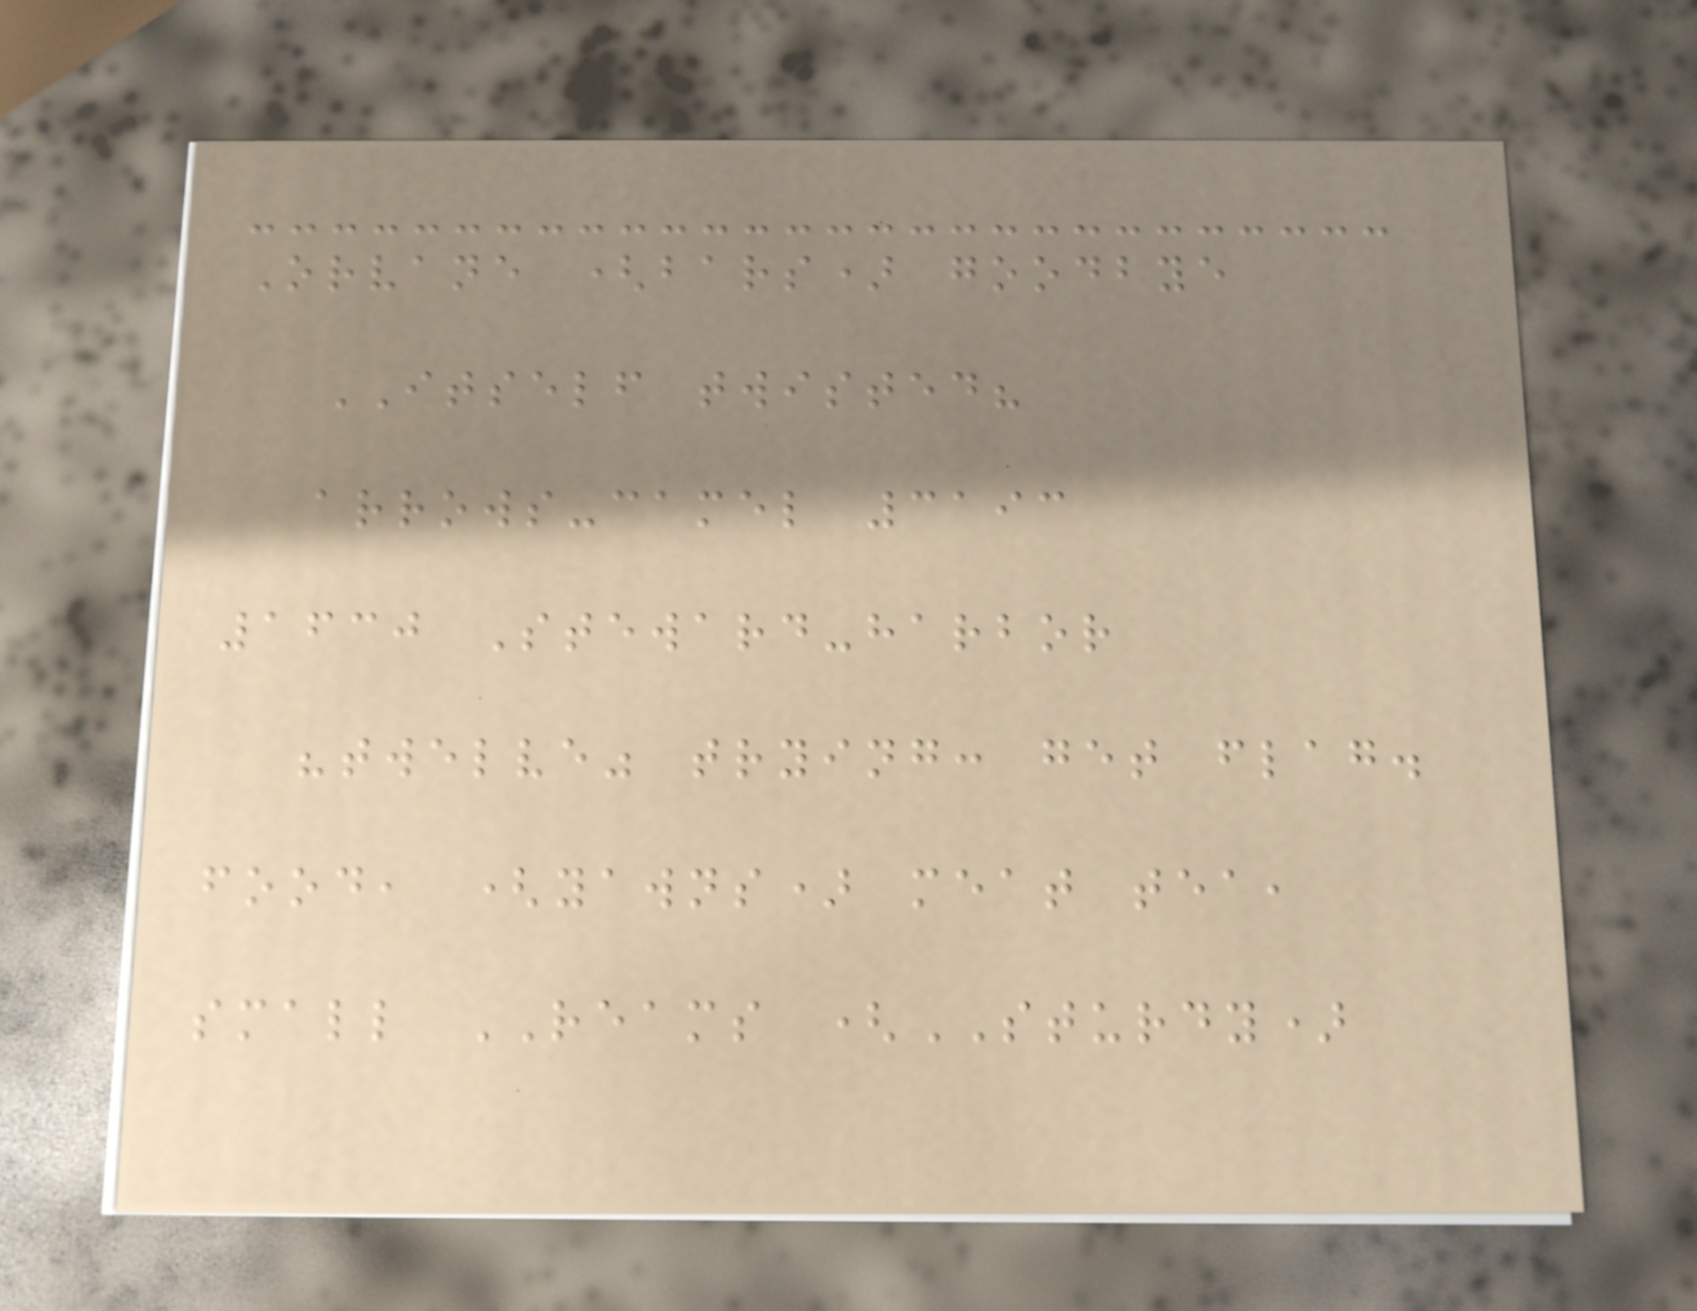Orvane (bars) goodbye
ITSELF twisted?
arrows-camel 3193
1630 Steward-harbor
"twelve" trying: get flag.
food, (yawns) meat tea,
small REAMS (STURDY)
